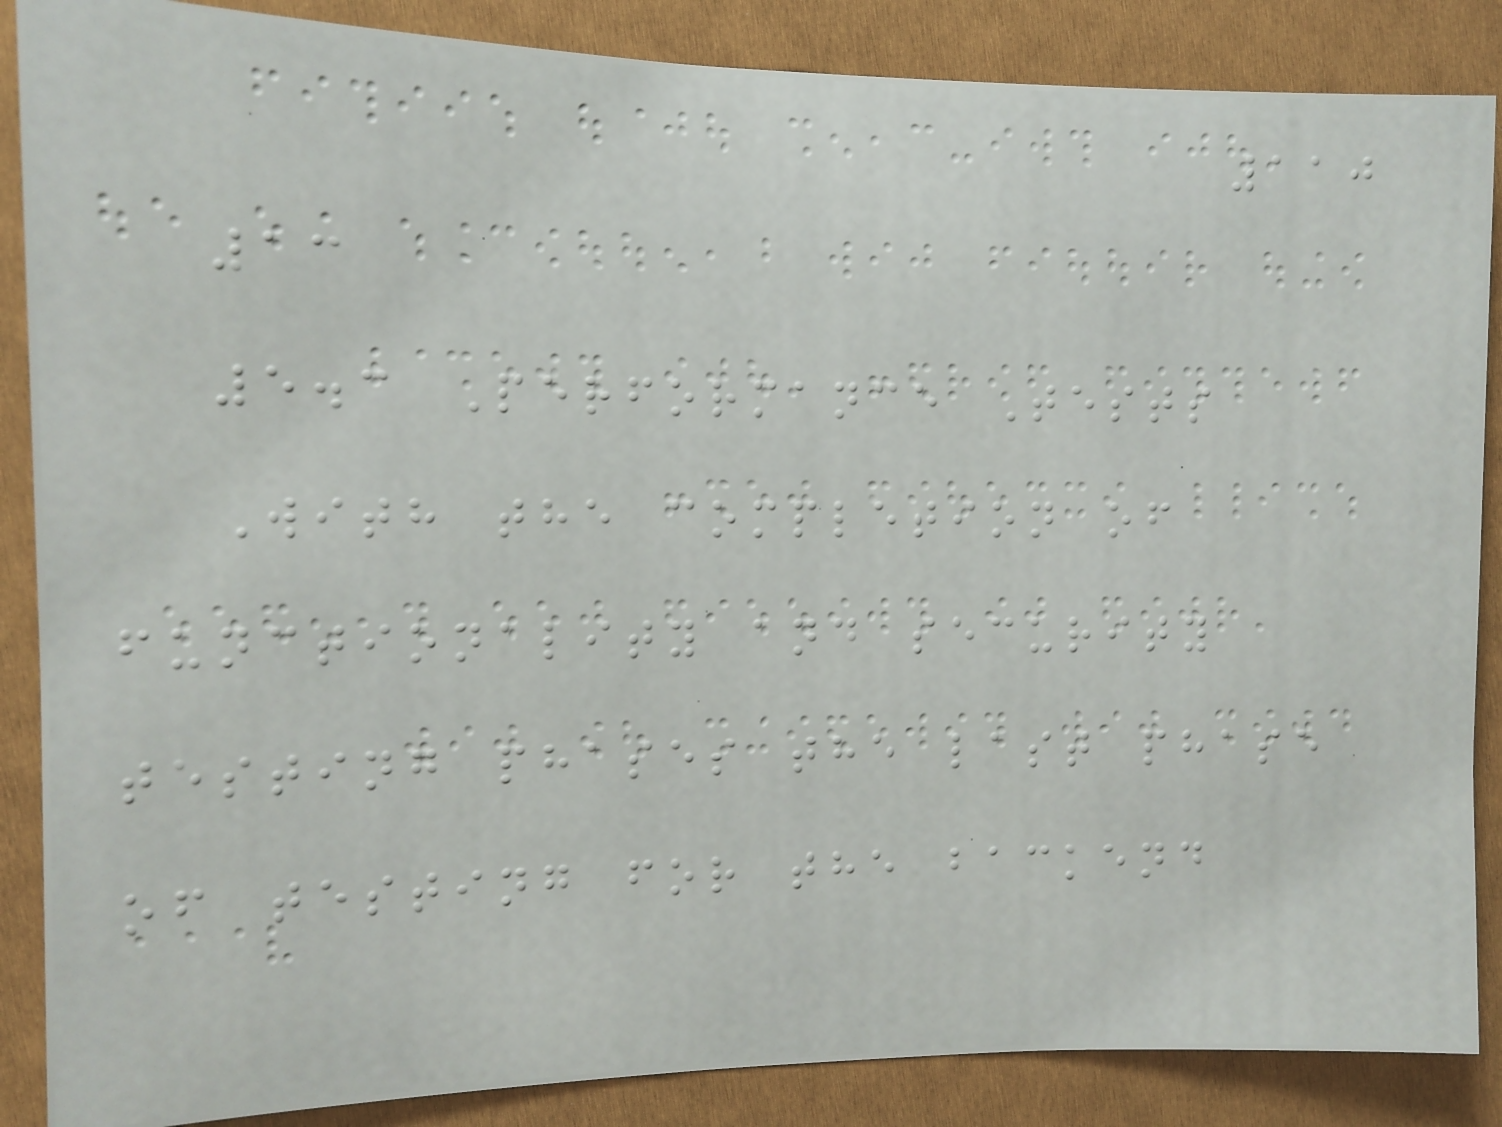110
13
5.3 Performance Tests
With the completion of
functionality and security
testing phases the last phase
of testing for the backend
